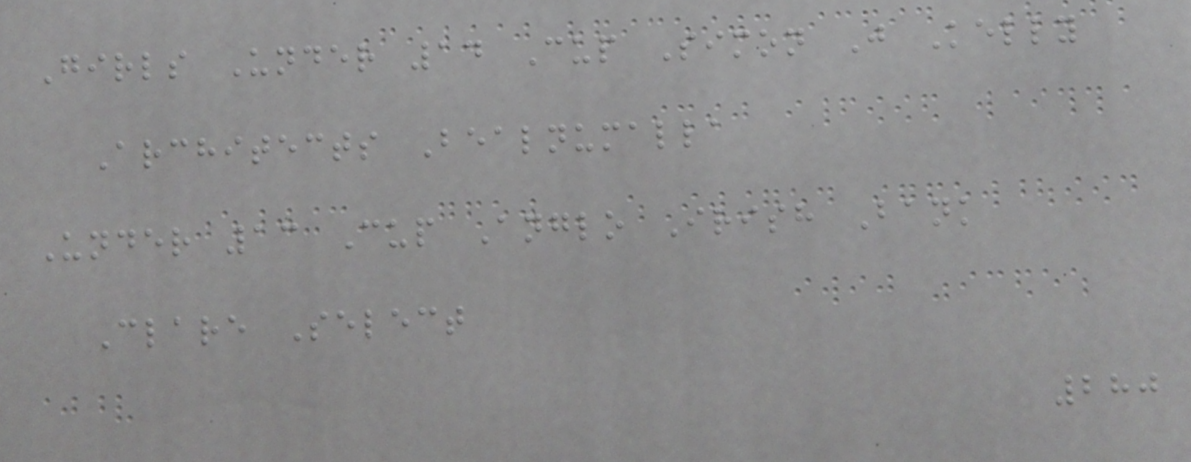Girls Under 14 Cup Simon J Kelly
Architects Bealnumalla
Under 13 Cup Anglo Irish Bank
Clare Select
280
